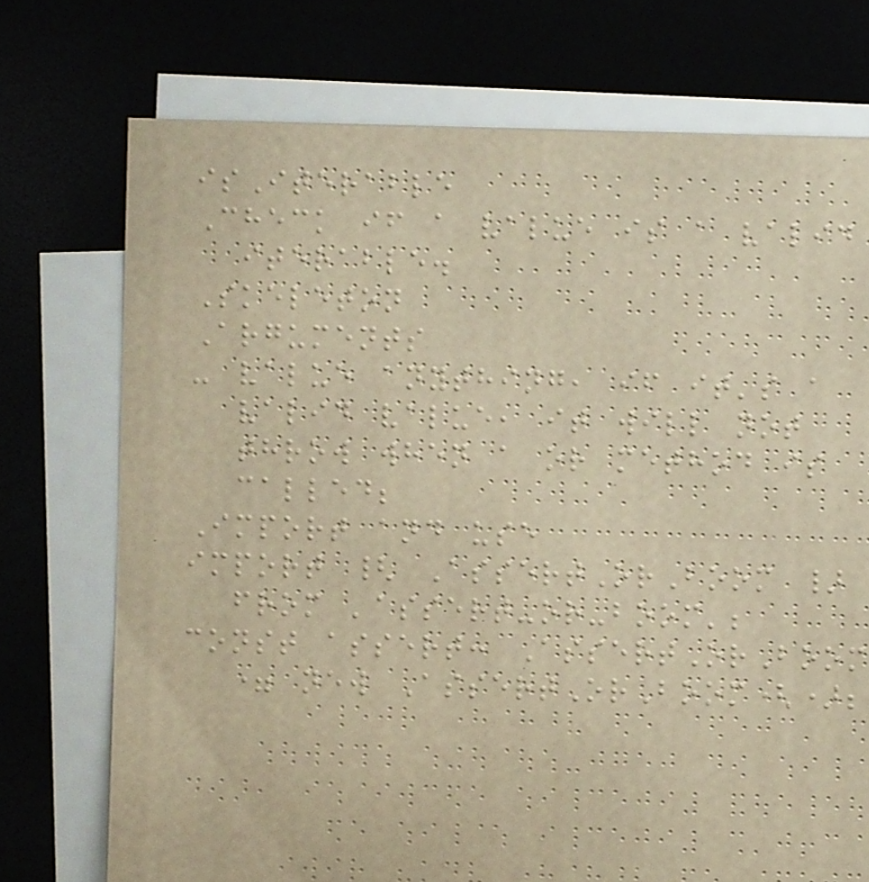isIterable
Check if a value is a valid
iterable.
Skeleton
Arguments
- value anything, if it's a
valid value, it will not
throw when a or method is
called;
Import and use
import { AssertOrBoom }
from 'assert-or-boom';
const assert: AssertOrBoom
= new AssertOrBoom();
